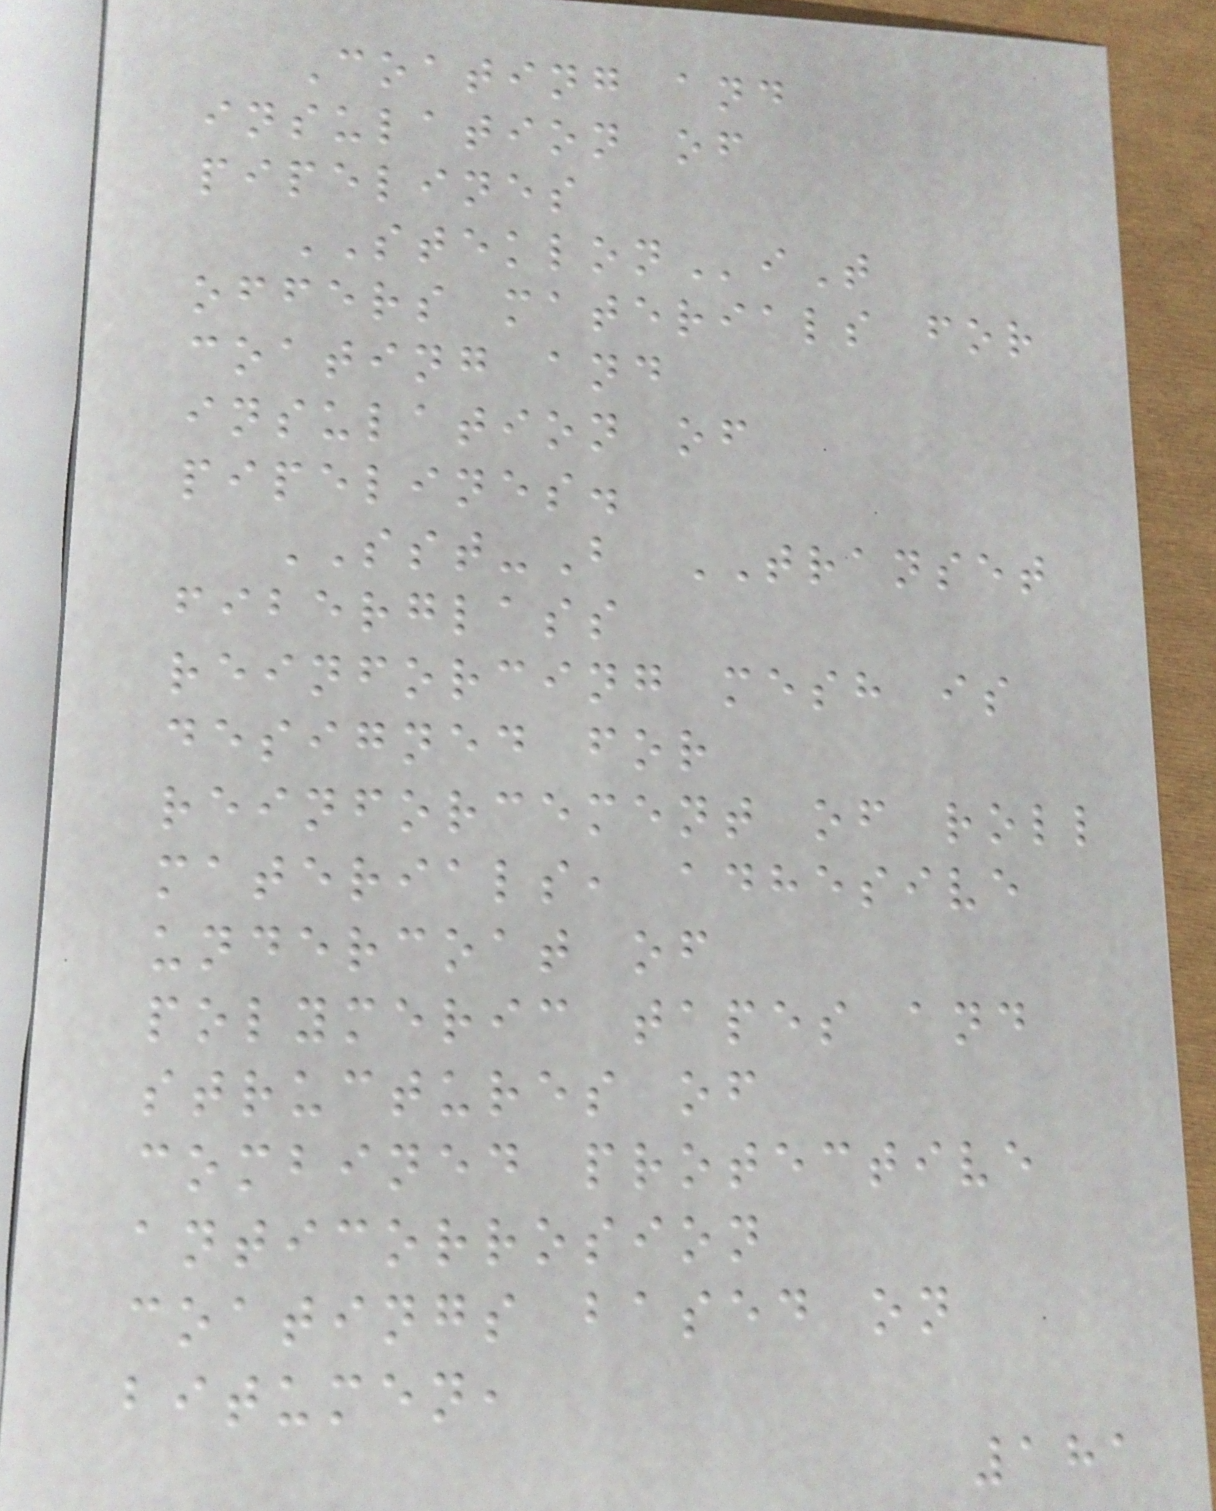Coating and
insulation of
pipelines
STEKLONiT
offers materials for
coating and
insulation of
pipelines.
SST-B TRANSET
fiberglass
reinforcing mesh is
designed for
reinforcement of roll
materials, adhesive
undercoat of
polymeric tapes and
structures of
combined protective
anticorrosion
coatings based on
bitumen,
181
